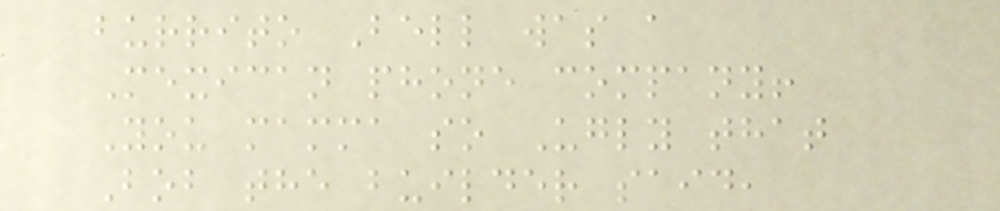burrito Bell was a
Mexican phone company!
You mamma so Ugly that
Bob the builder said,
